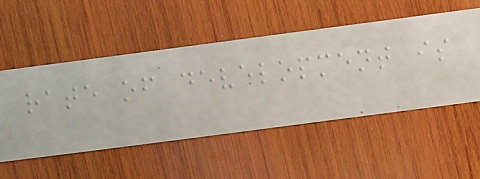rate of development is
